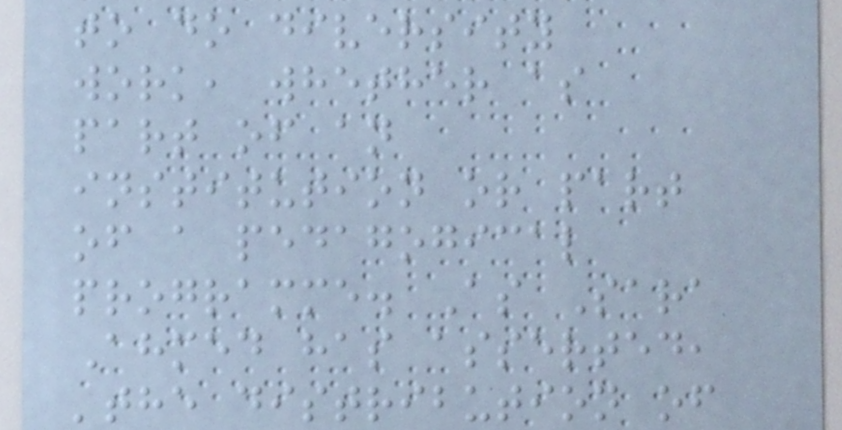to do diversity
work, whether as
part of an
institution or part
of a pedagogical
programme. As Sara
Ahmed has asserted,
'the distribution of
